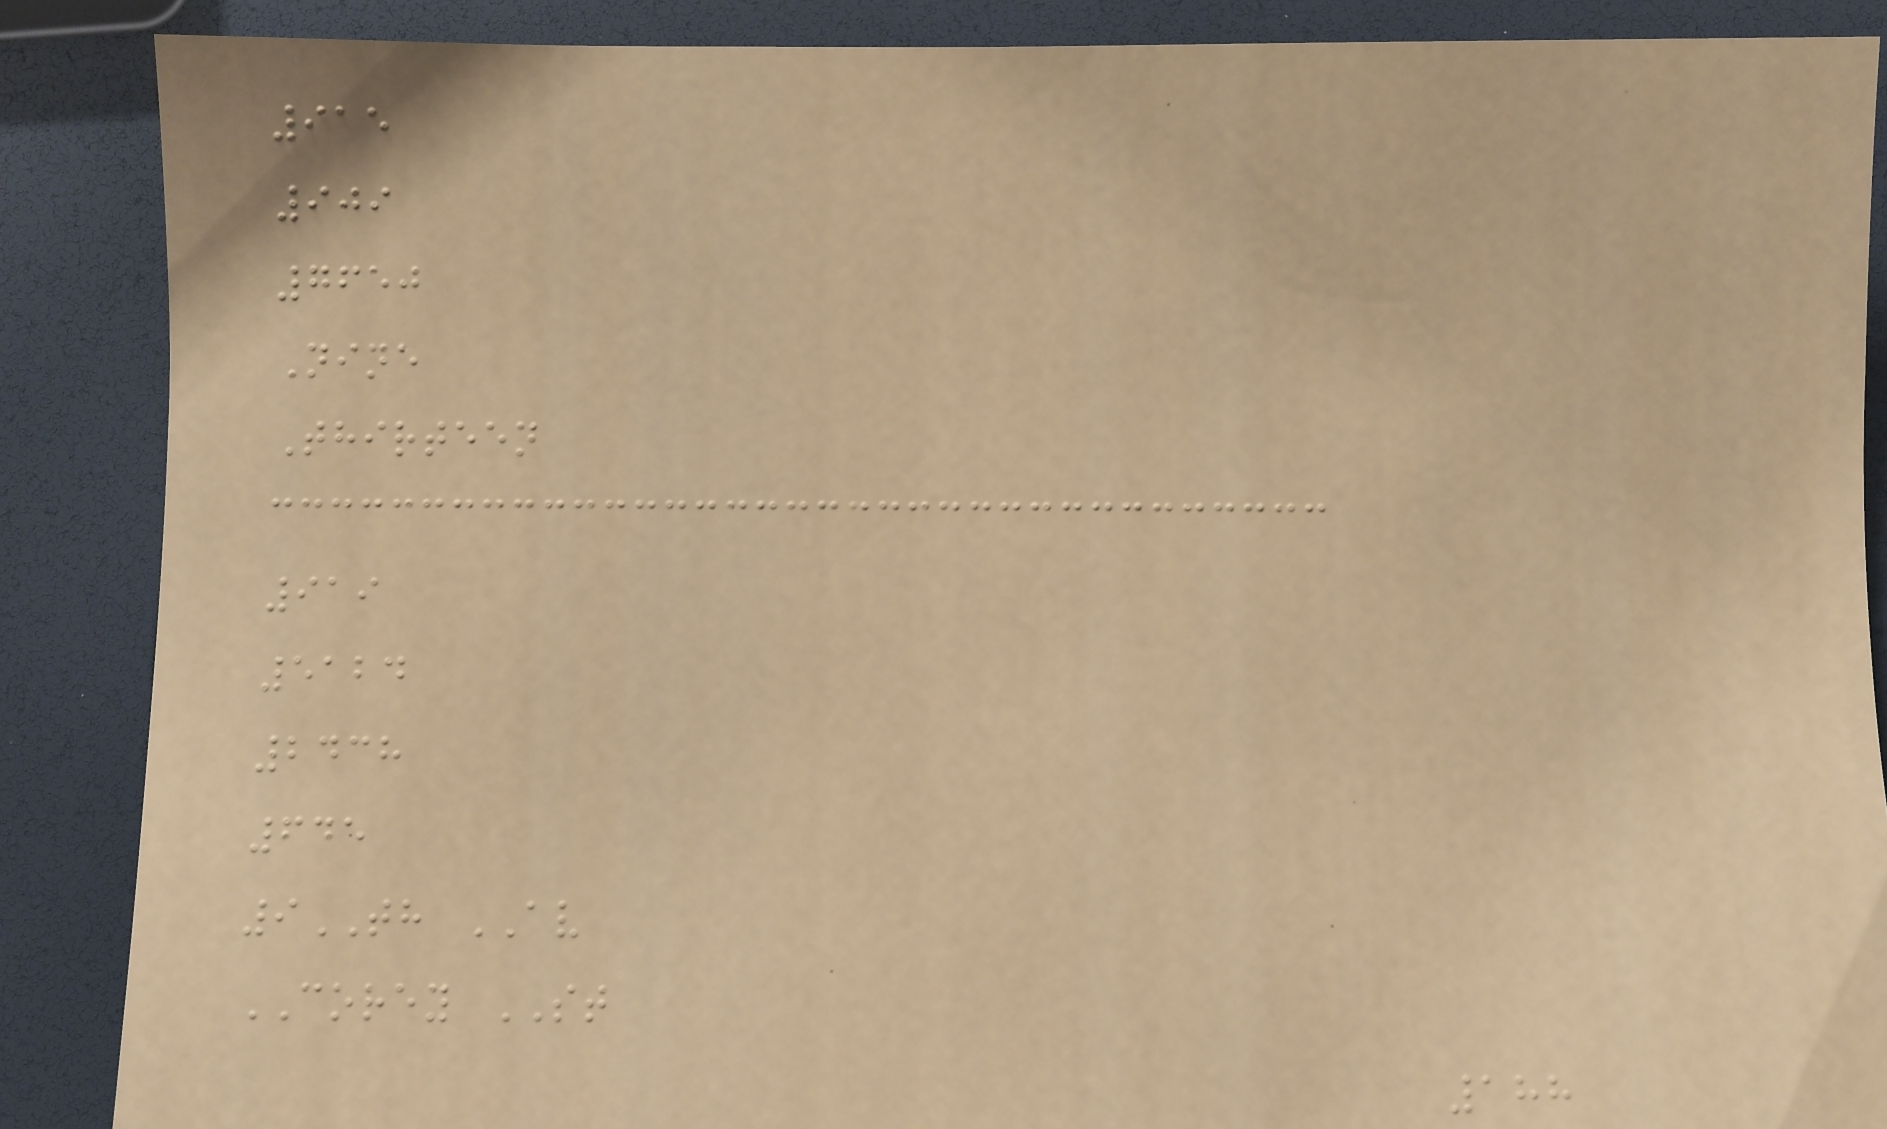915
909
7650
Nine
Thirteen
919
5124
2438
645
9TH AV
COREY ST
188
